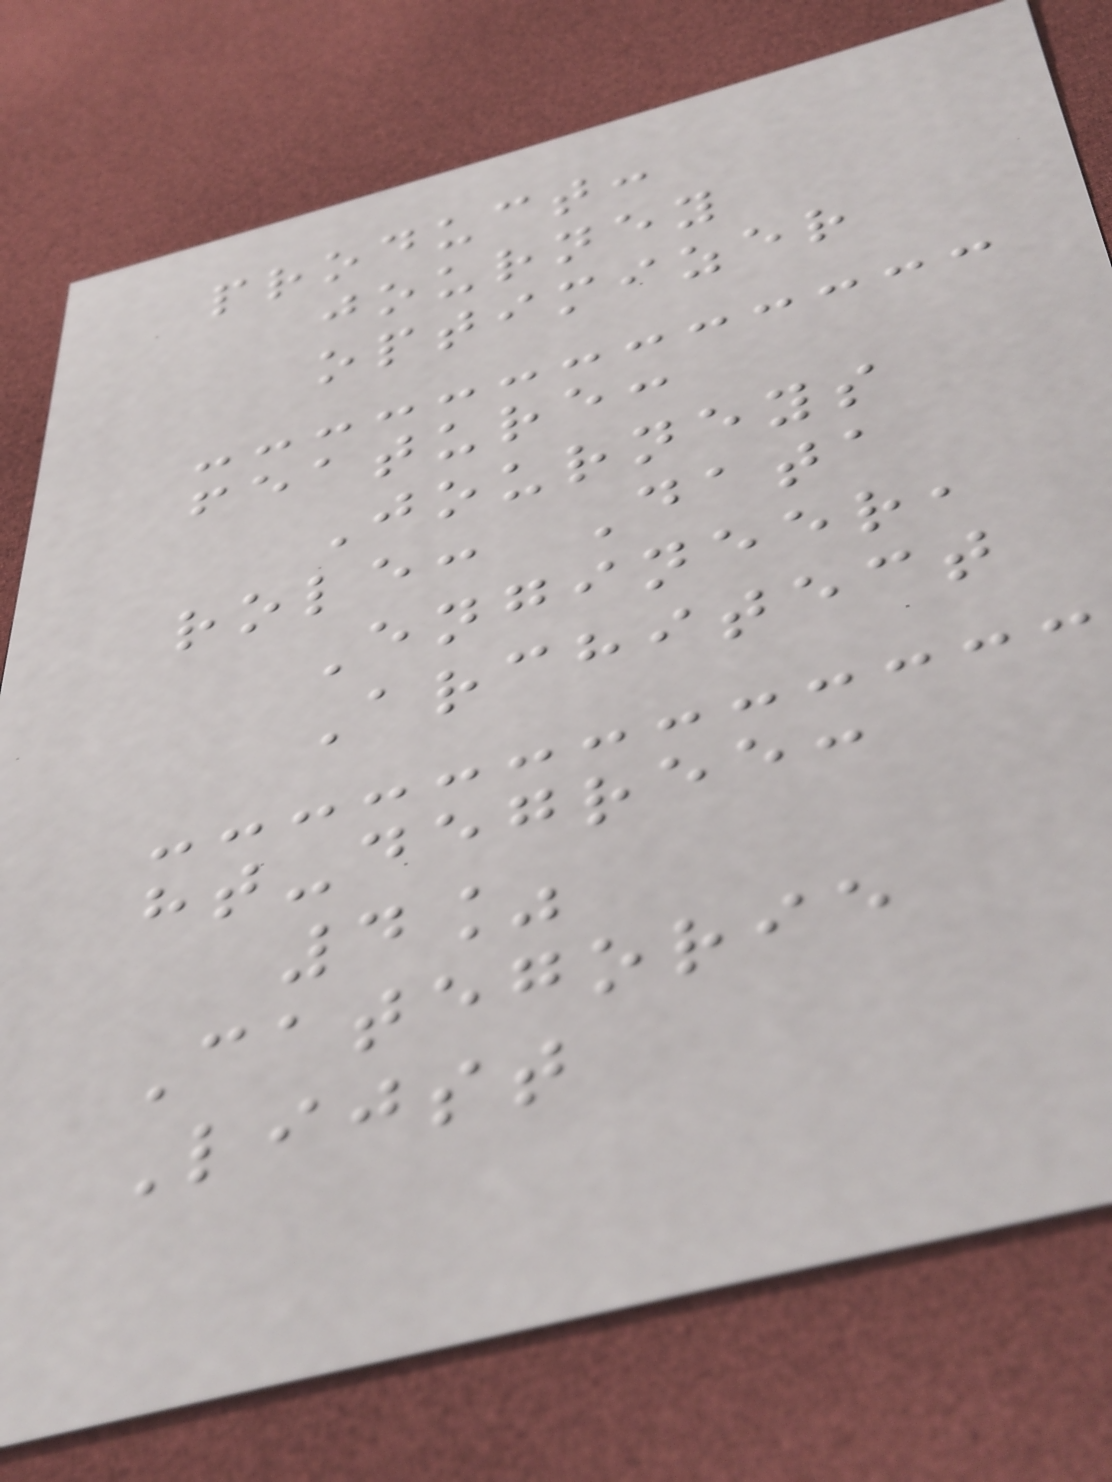product:
journey
optimizer
feature:
Journeys
role: Data
Engineer,
Architect
ht-degree:
4%
Categorie
Lijst
